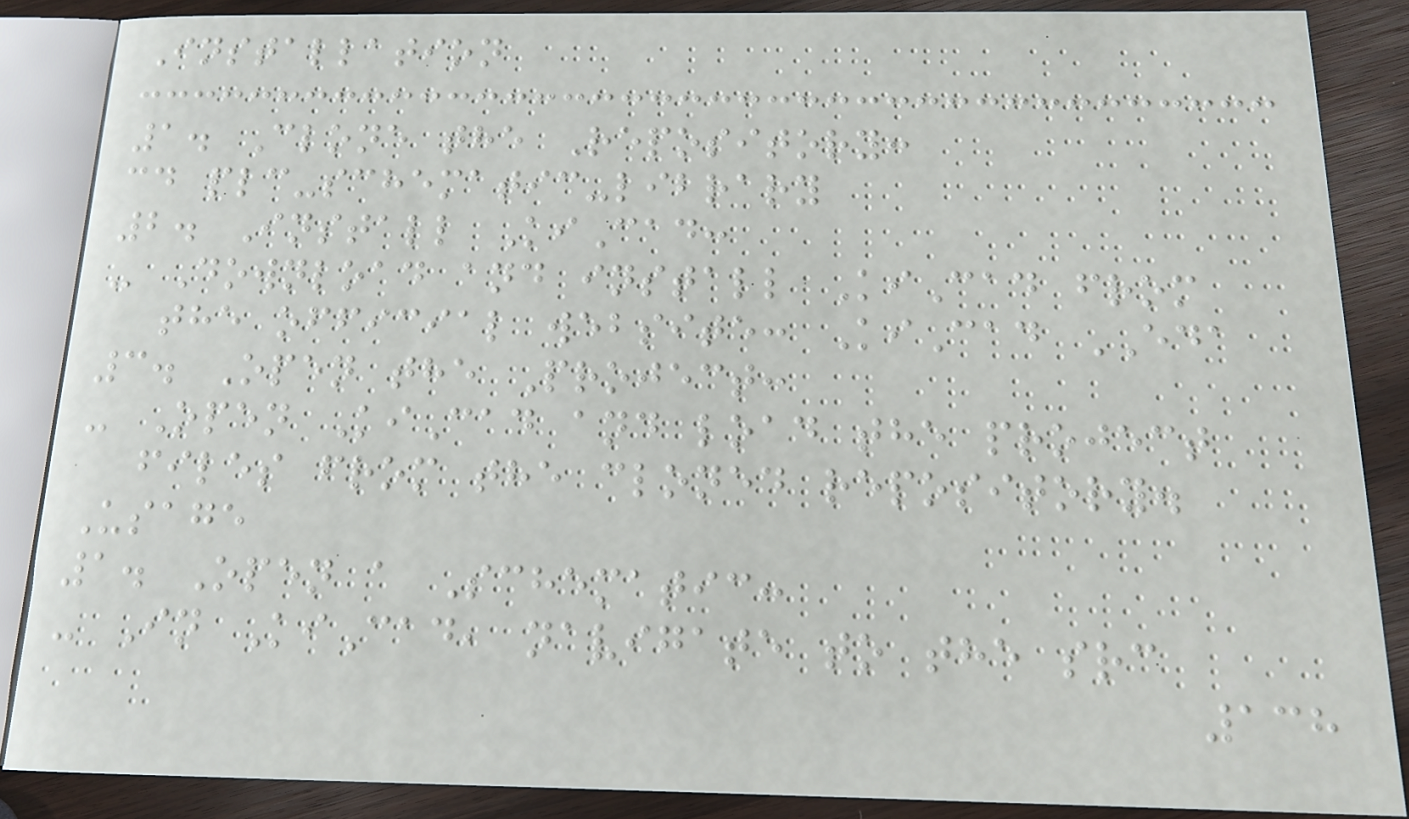Installation
1. Clone the Repository:
cd plc-schematic-library
2. Install KiCad:
- Download and install KiCad from
the official website: KiCad EDA
3. Open the Project:
- Open KiCad and load the project
files from the cloned repository.
Usage
1. Open a Schematic:
- In KiCad, navigate to the src
138
